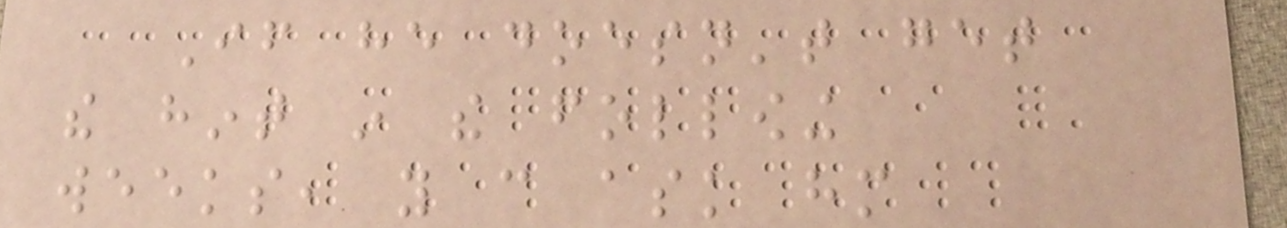If he doesn't get
the hint in the following
weeks, you can ask him
